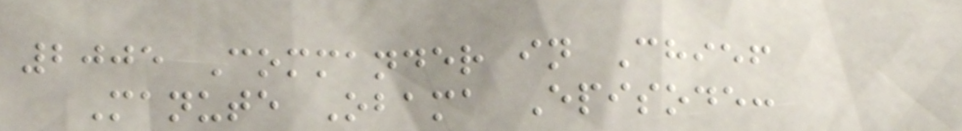2005 Commander in Chief
Manute Obama Episode:
